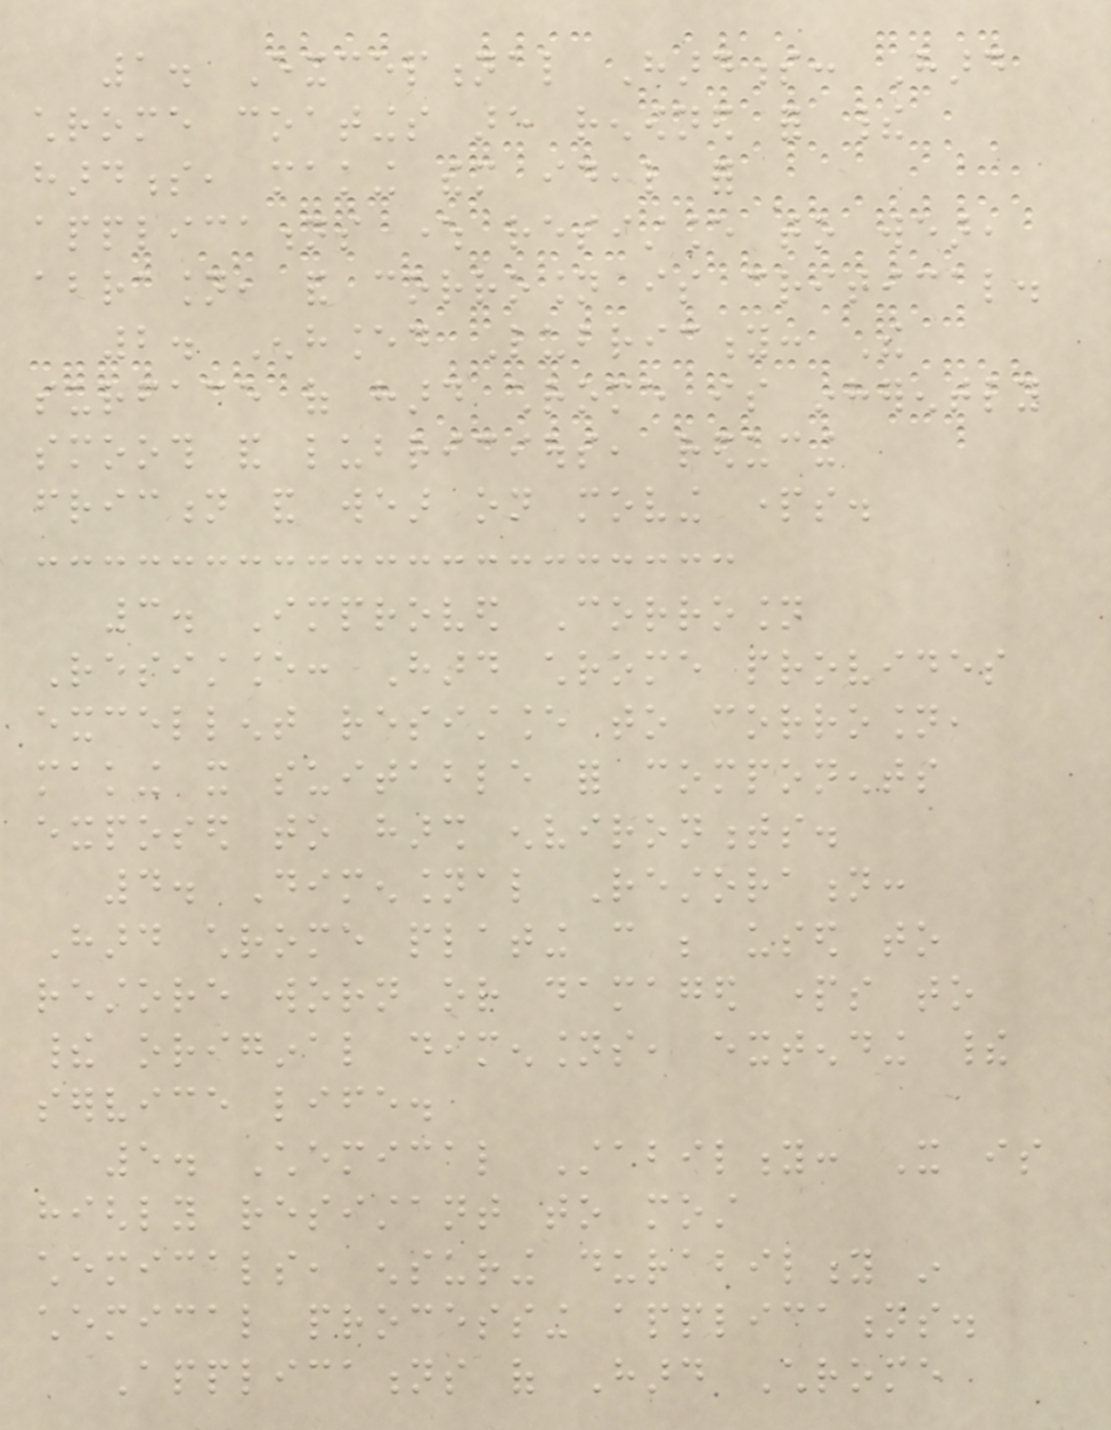1. Exceptional Hardness: Hard
chrome coatings are renowned for their
hardness, making them ideal for
applications where resistance to wear,
abrasion, and corrosion is critical.
2. Enhanced Lubricity: The
surface of hard chrome is inherently
smooth and lubricious, reducing
friction and wear on moving parts.
3. Improved Corrosion
Resistance: Hard chrome provides
excellent resistance to corrosion,
making it suitable for components
exposed to harsh environments.
4. Dimensional Restoration:
Hard chrome plating can be used to
restore worn or damaged parts to
their original dimensions, extending their
service life.
5. Chemical Stability: It is
highly resistant to most
chemicals, ensuring durability in
chemical processing applications.
Applications of Hard Chrome
